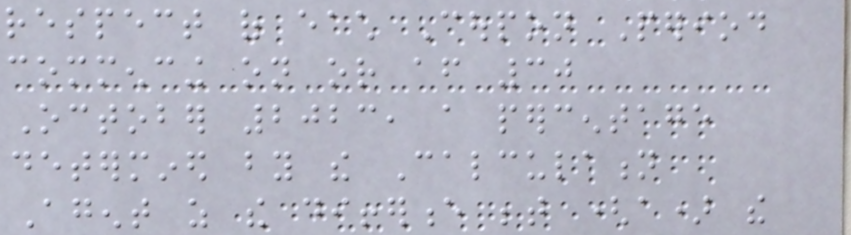respect of each Coupon Period
commencing on or after 30
October 2023, a percentage
determined by the Calculation
Agent as the difference between (a) the
